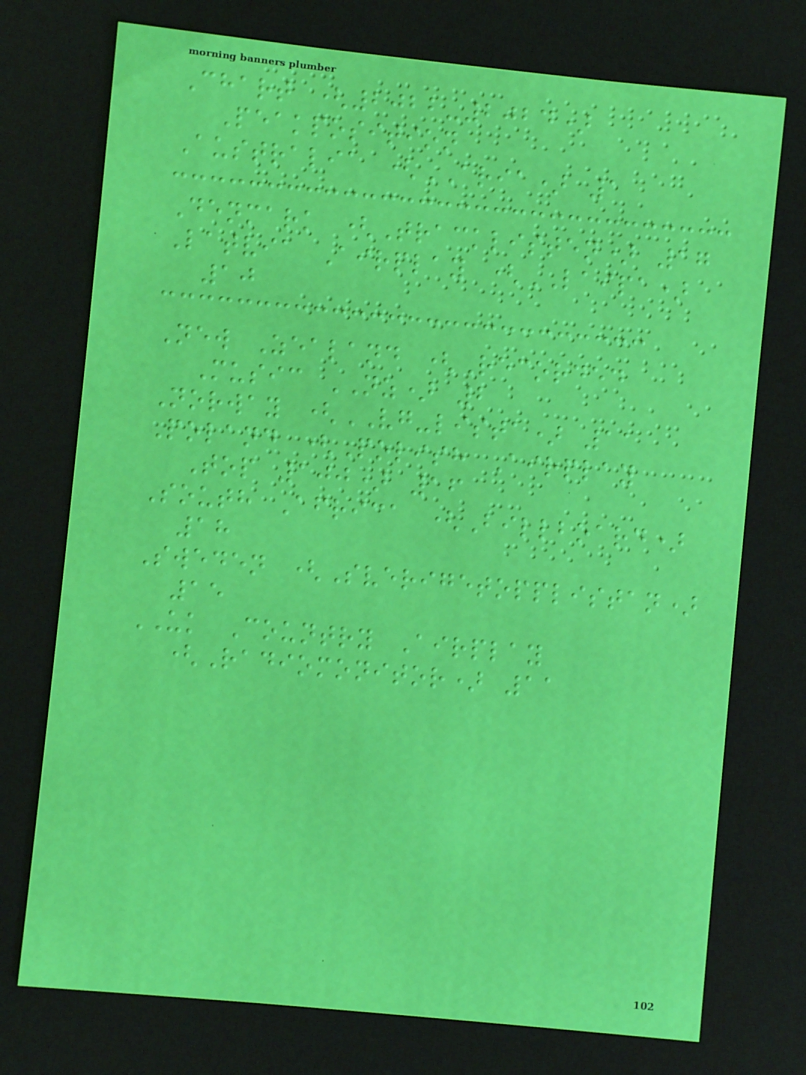Chart (2022-2024)
Peakposition
Australia (ARIA) 1
Denmark (Tracklisten) 17
Latvia Airplay (LAIPA)
10
New Zealand (Recorded
Music NZ) 2
Norway (VG-lista) 11
Poland (Polish Airplay
Top 100) 16
South Africa (Billboard)
18
Sweden (Sverigetopplistan)
15
UK Country Airplay
(Radiomonitor) 11
